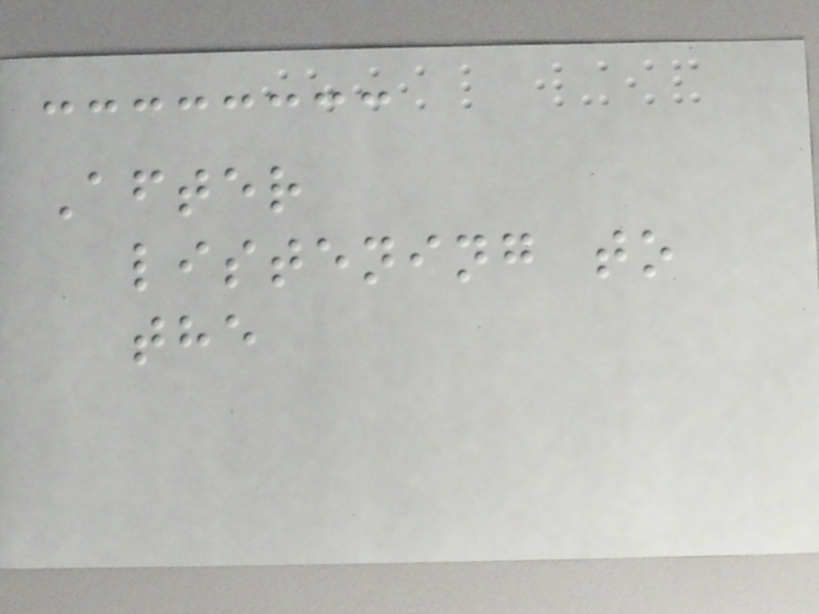After
listening to
the
